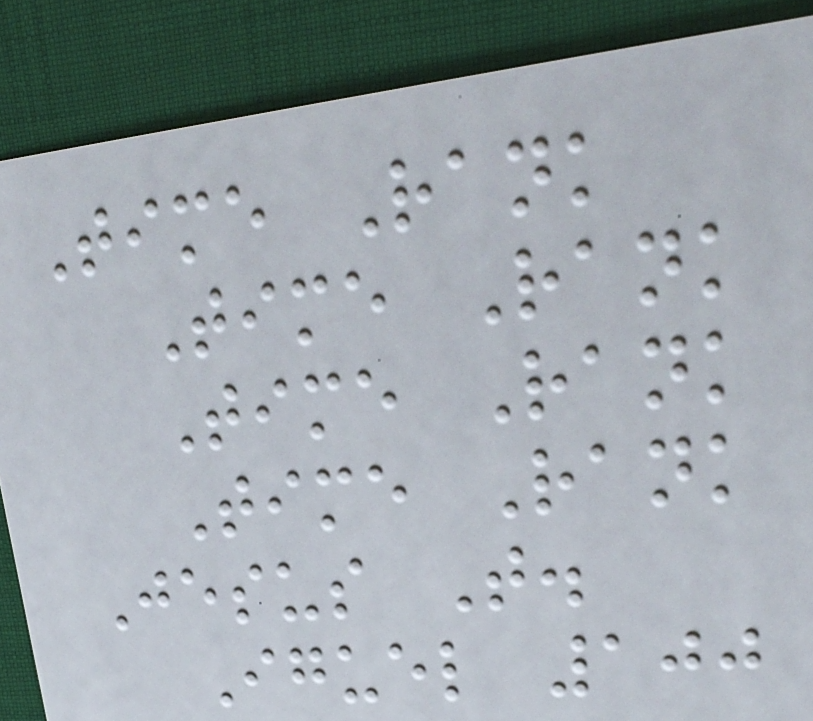Time Rank
Time Rank
Time Rank
Time Rank
Jesus T.
Iguel 100
